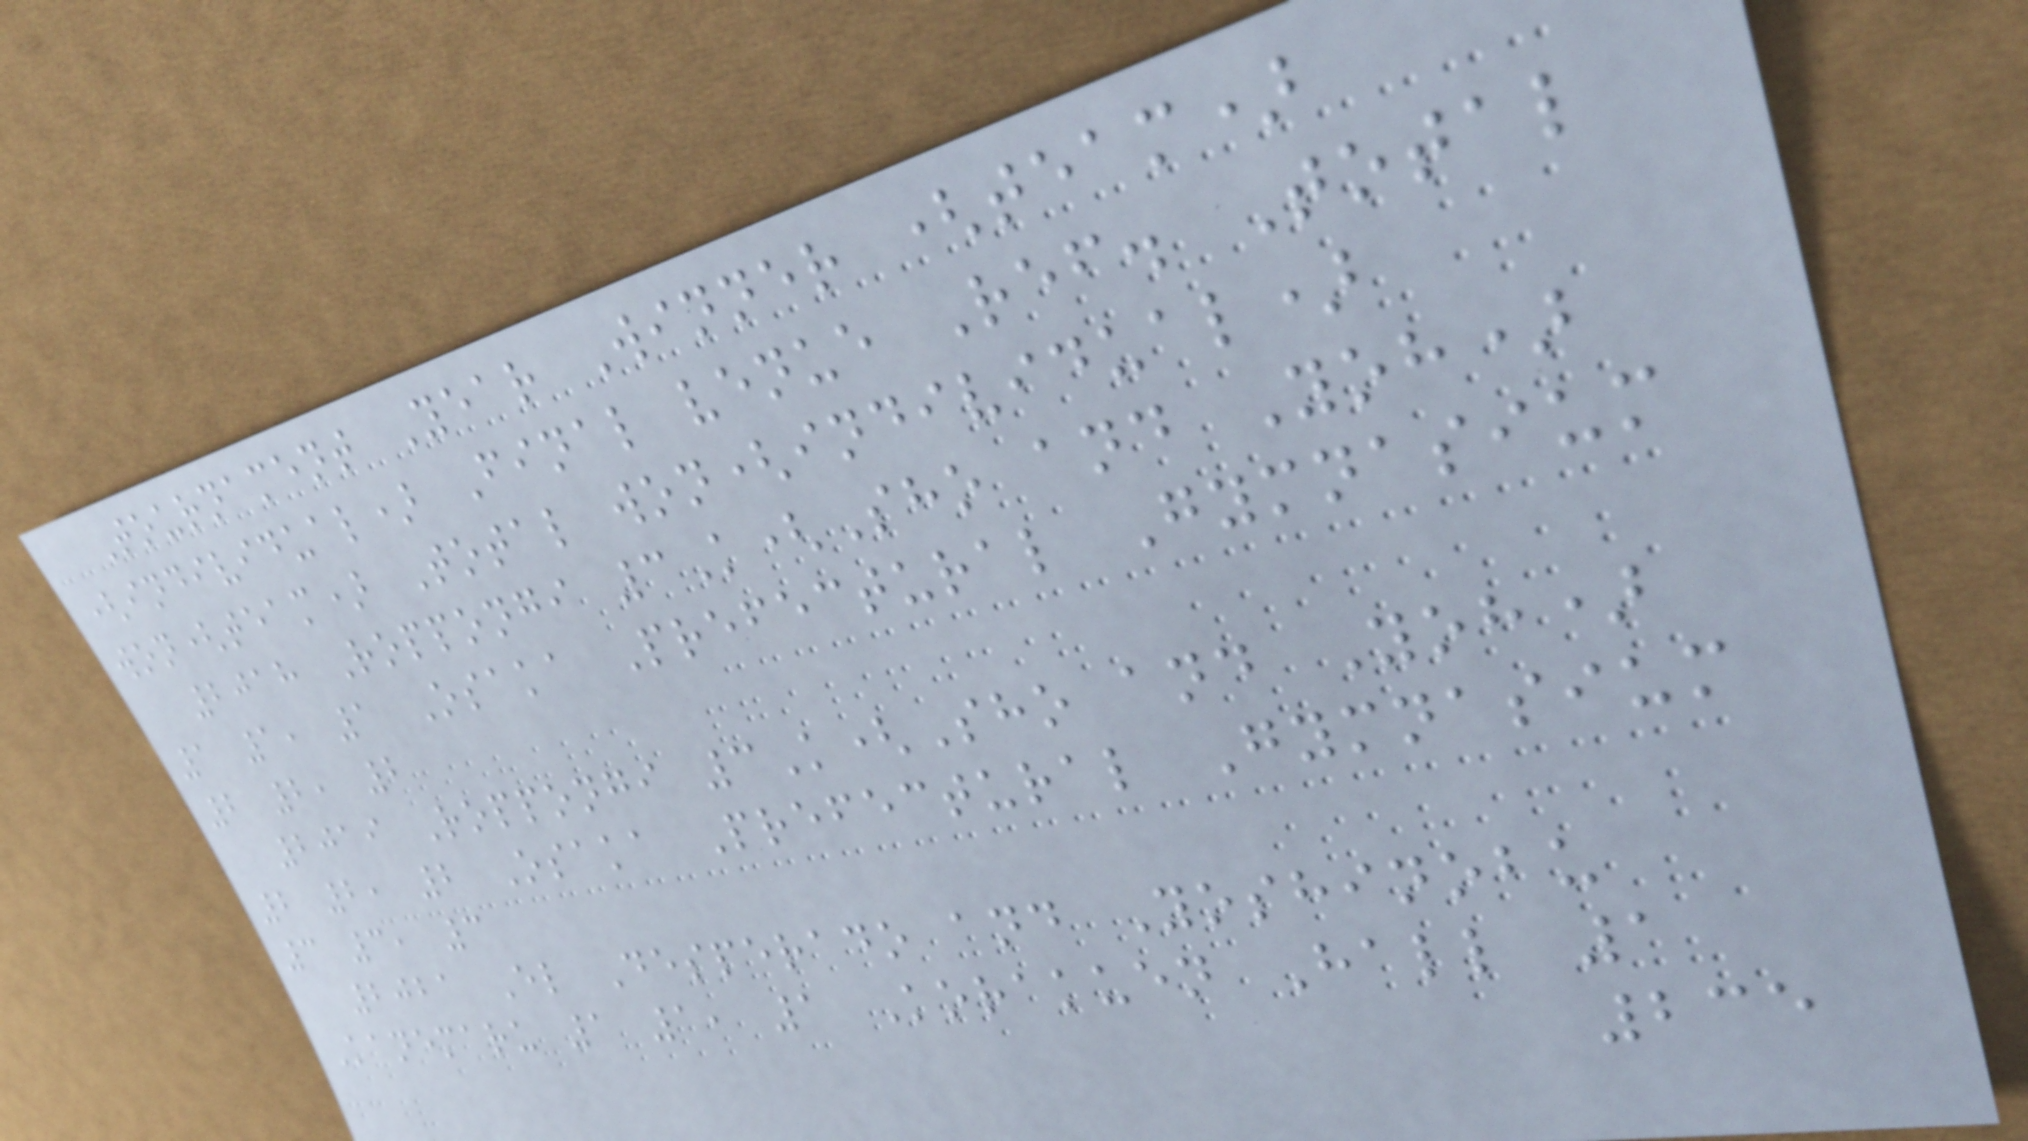Tournament Year Winner (team)
(individual) Final venue Ref. Total
won(team) Total won(individual)
2018 Roppongi 3K(Sho and Yoh)
1 1, 1 Osaka Prefectural Gymnasium
2 2, 2
2019 Roppongi 3K(Sho and Yoh)
2 2, 2 Osaka Prefectural Gymnasium
3 3, 3
2021 El Desperado and Yoshinobu
Kanemaru 1 1, 1 Korakuen Hall 1
235
